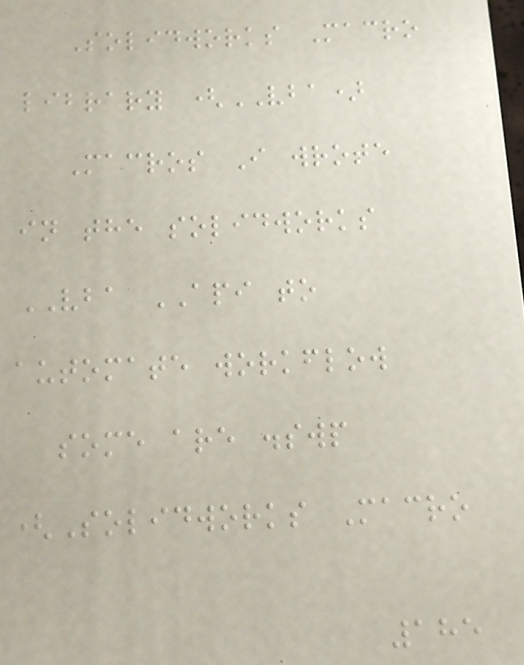Solidworks Macro
library (VBA)
Macros I wrote
in the solidworks
VBA API to
automate workflow
some are .swp
(Solidworks Macro
185
